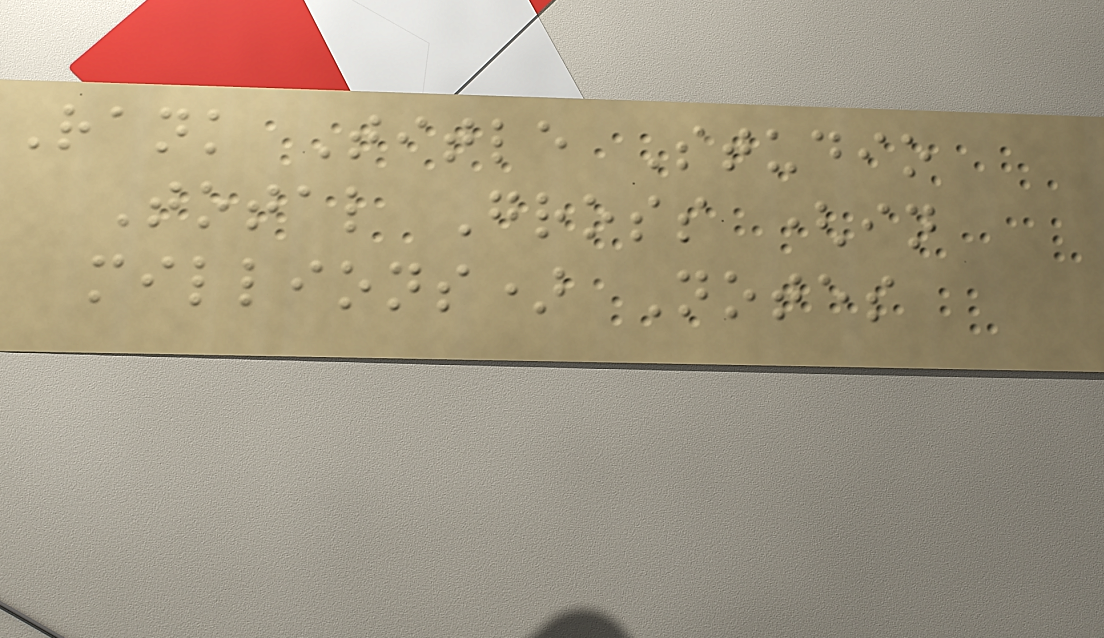Rank Title Studio
Total Gross (in
millions) Notes
